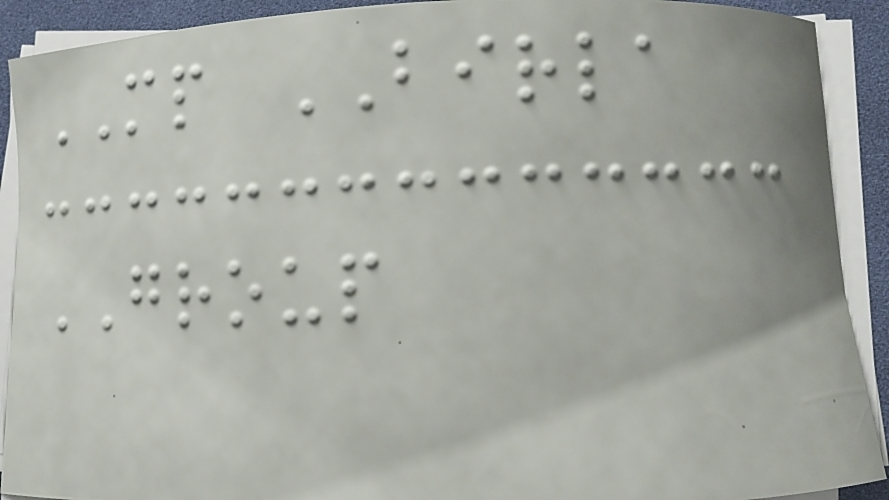MP BIRLA
GROUP
